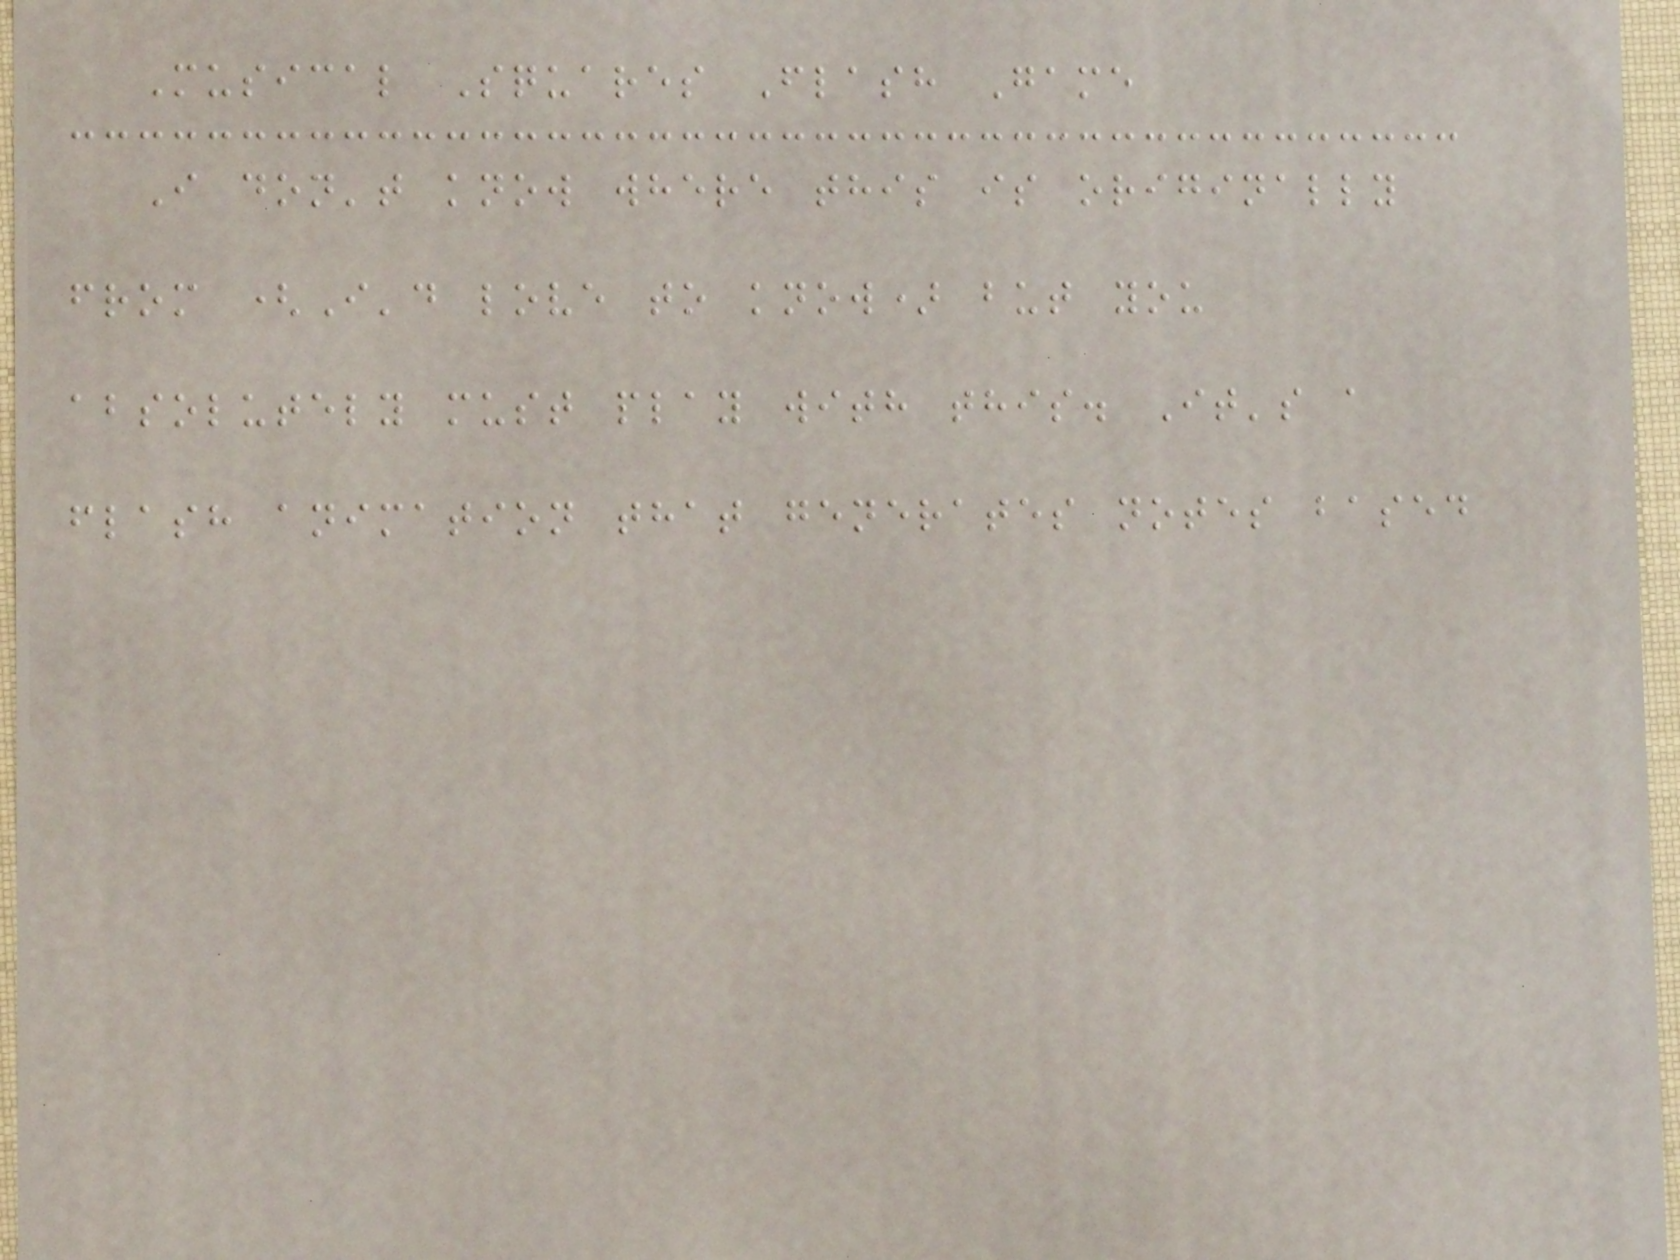Musical Squares Flash Game
I don't know where this is originally
from (I'd love to know) but you
absolutely must play with this. It's a
flash animation that generates notes based
